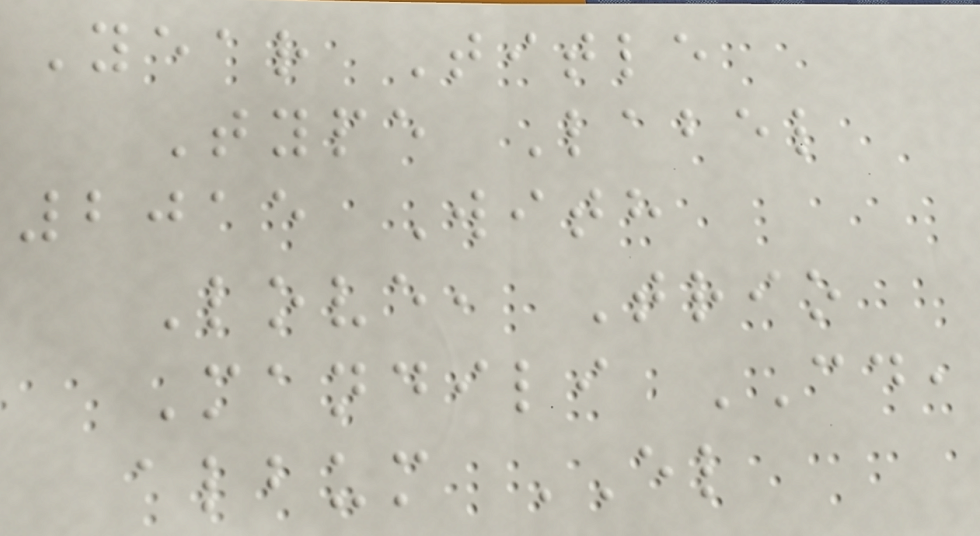Year Title
Type Label
2015 With
Love, Trio
Mandili CD,
album EL
